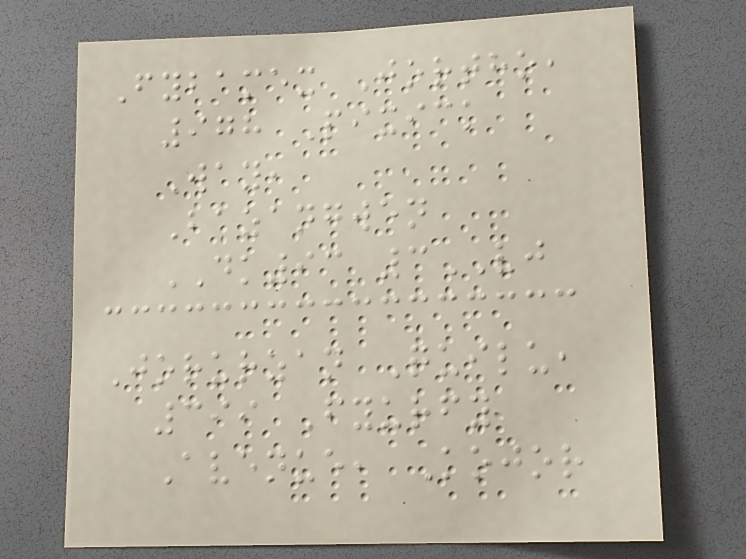Fybamex Jortho,
978 Pixick
Way,
Bazangwen
DK93 3VJ
Jorurzan Quilu,
399 Fyurfy
Avenue, Kojor
